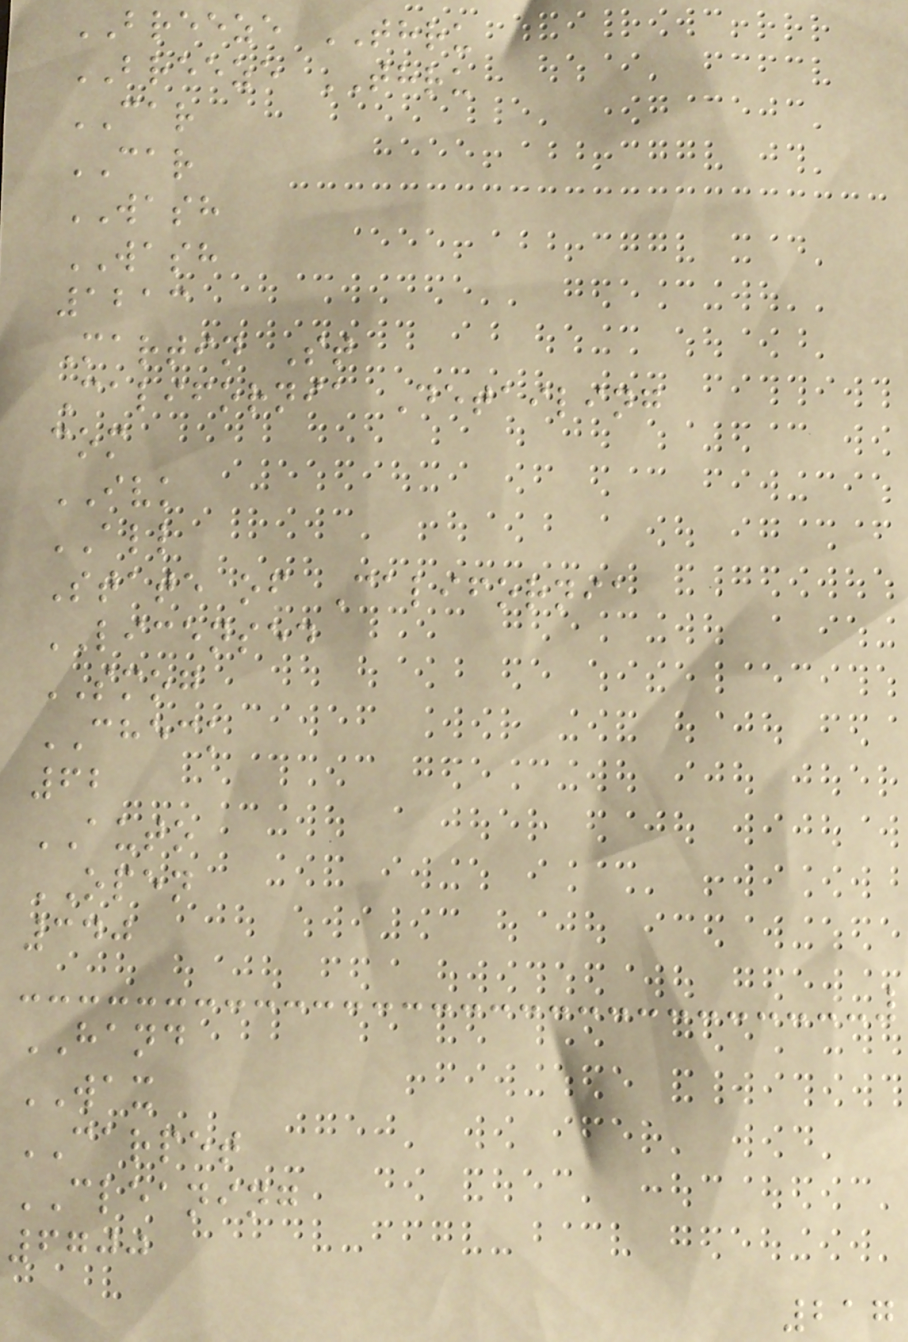BREEZE THRU
BREEZE THRU
CAR
CAR
WASH
WASH
1213
Martin St
California Detailing
com
IVK
ALL
State of California
LICENSED
SMOG
CHECK
62
AUTO
OPEN
340
HAND
WAX
CARPET
CLEANING
6700
217
